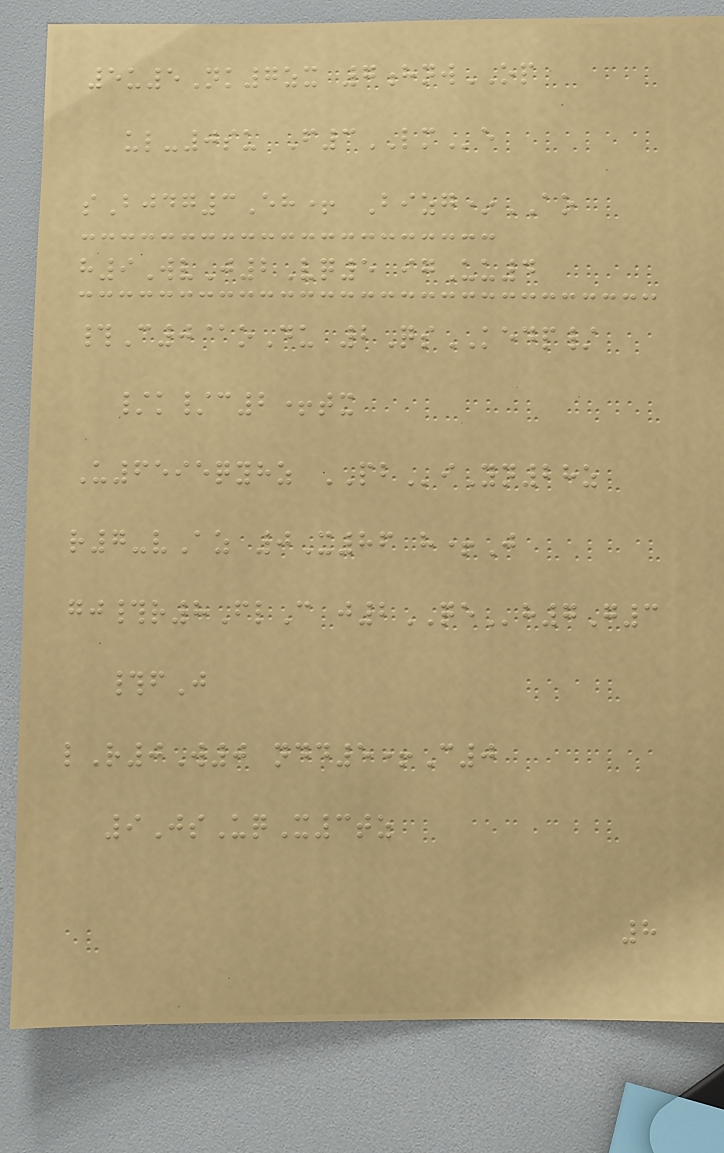5u5Nk7zx 7hnwOP
ul-0su F3LMe
sBjdg3Eh+ Bizg*AO
h9WvJ2Vq5 igUu4
#C0@oDu 2QsKEDP/
/k/c2+tx
U6595qyhz PBiYn28z
r7-vAz 0X86 h+J
gj#r8FlC j2QEh7G3
#fJ
lR0W0 ndd5+C0
9JsUqX3tz
8
